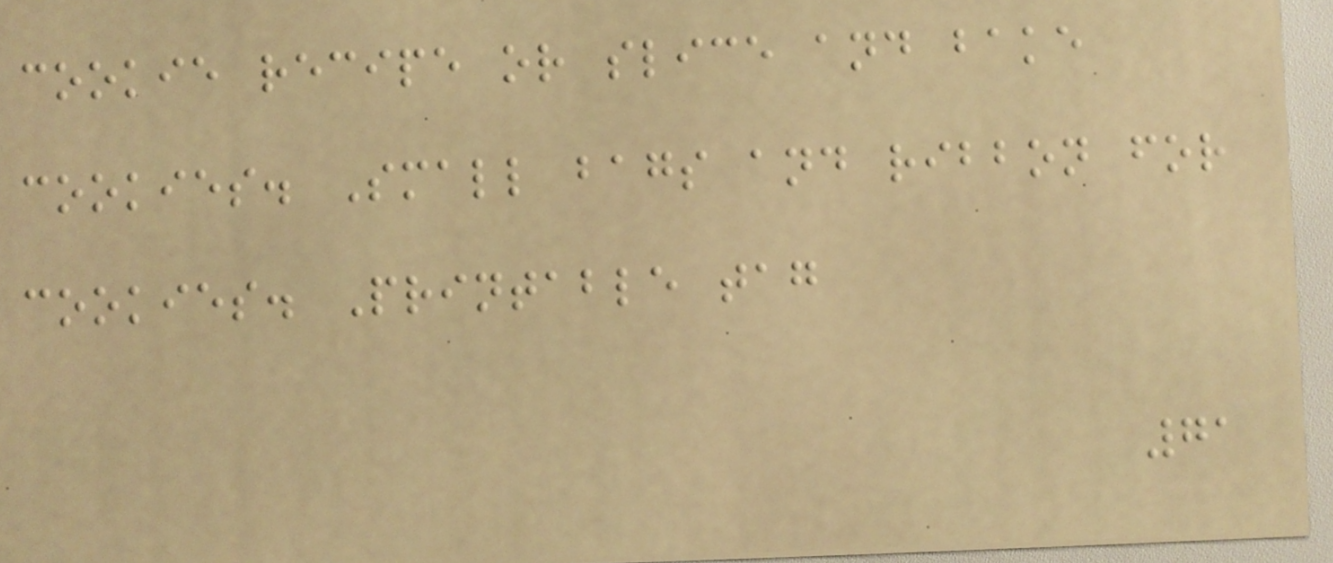cookie recipe or slice and bake
cookies. Small bags and ribbon for
cookies. Printable tag
71
